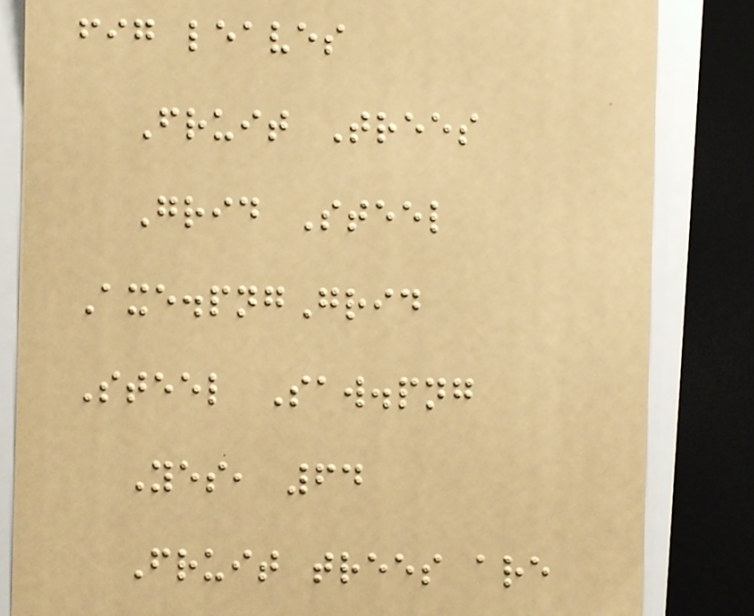fig leaves
Fruit Trees
Grid Steel
Axe.pngGrid
Steel Saw.png
Yes, 64
Fruit trees are
